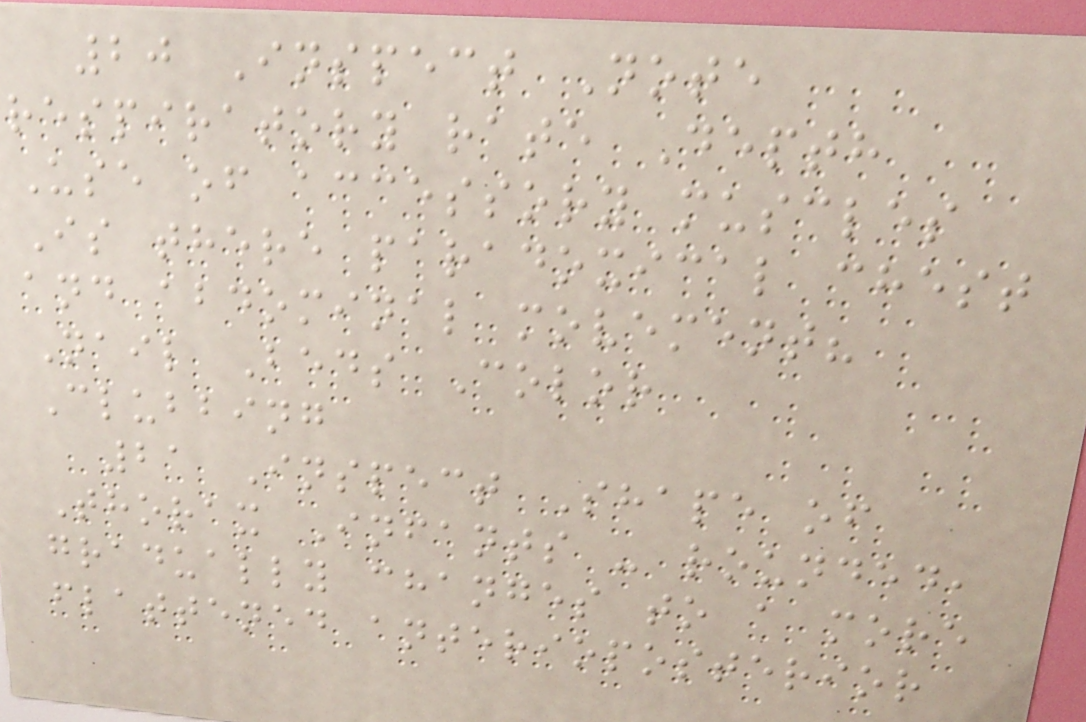20 Inspect Note
respiratory rate Depth
Use of accessory muscles
Is there paradoxical chest
and abdominal movement?
Nail Beds Color
Clubbing
21 Inspect Shape of
Thorax Infants - rounded,
gradually changes to a more
flattened anterioposterior
